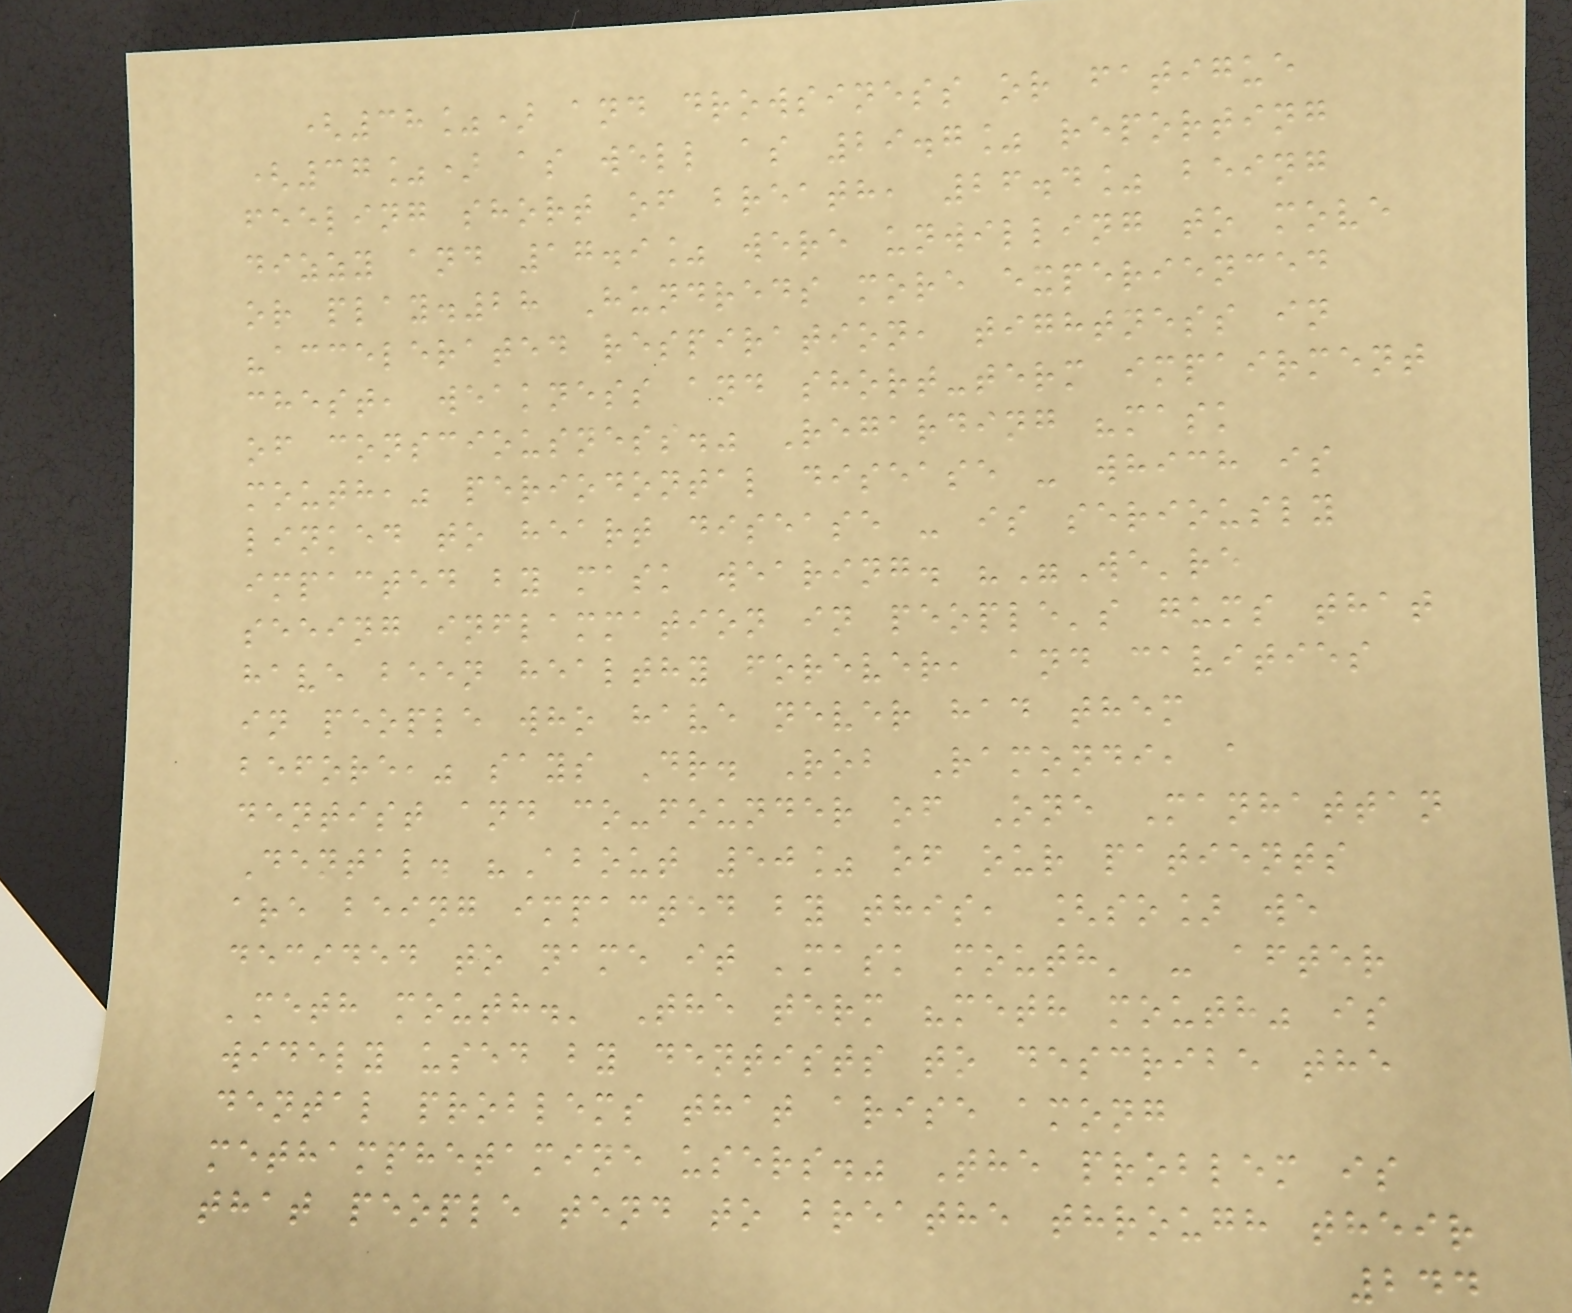(38%) and drowsiness or fatigue
(37%) as well as 29.7% reporting
feeling short of breath, 26.4% being
dizzy and 17.9% were unwilling to move
or play.28 Hundreds more experienced
"accelerated respiration, tightness in
chest, weakness and short-term impairment
of consciousness." Regarding "mask
mouth," periodontal disease - which is
linked to heart disease - is seriously
impacted by mask wearing. ""We're
seeing inflammation in people's gums that
have been healthy forever, and cavities
in people who have never had them
before," says Dr. Rob Ramondi, a
dentist and co-founder of One Manhattan
Dental. "About 50% of our patients
are being impacted by this, [so] we
decided to name it 'mask mouth' - after
'meth mouth.' The term "meth mouth" is
widely used by dentists to describe the
dental problems that arise among
methamphetamine users." The problem is
that people tend to breathe through their
244
